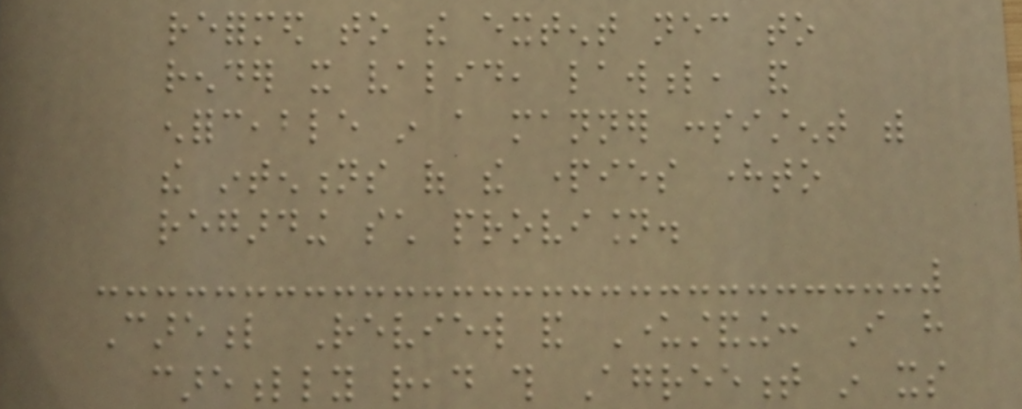reformed to the extent necessary to
render it valid, lawful, and
enforceable in a manner consistent with
the intentions of the parties hereto
regarding such provision.
Careful Review and Understanding: I have
carefully read this Agreement in its
